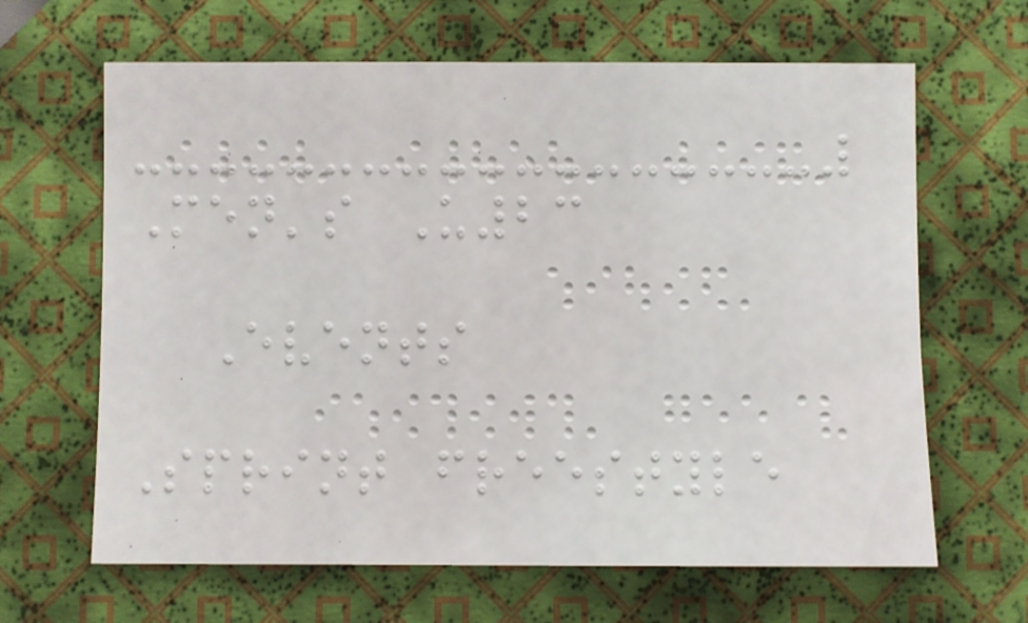Men's U23
Events
Sprint freestyle
